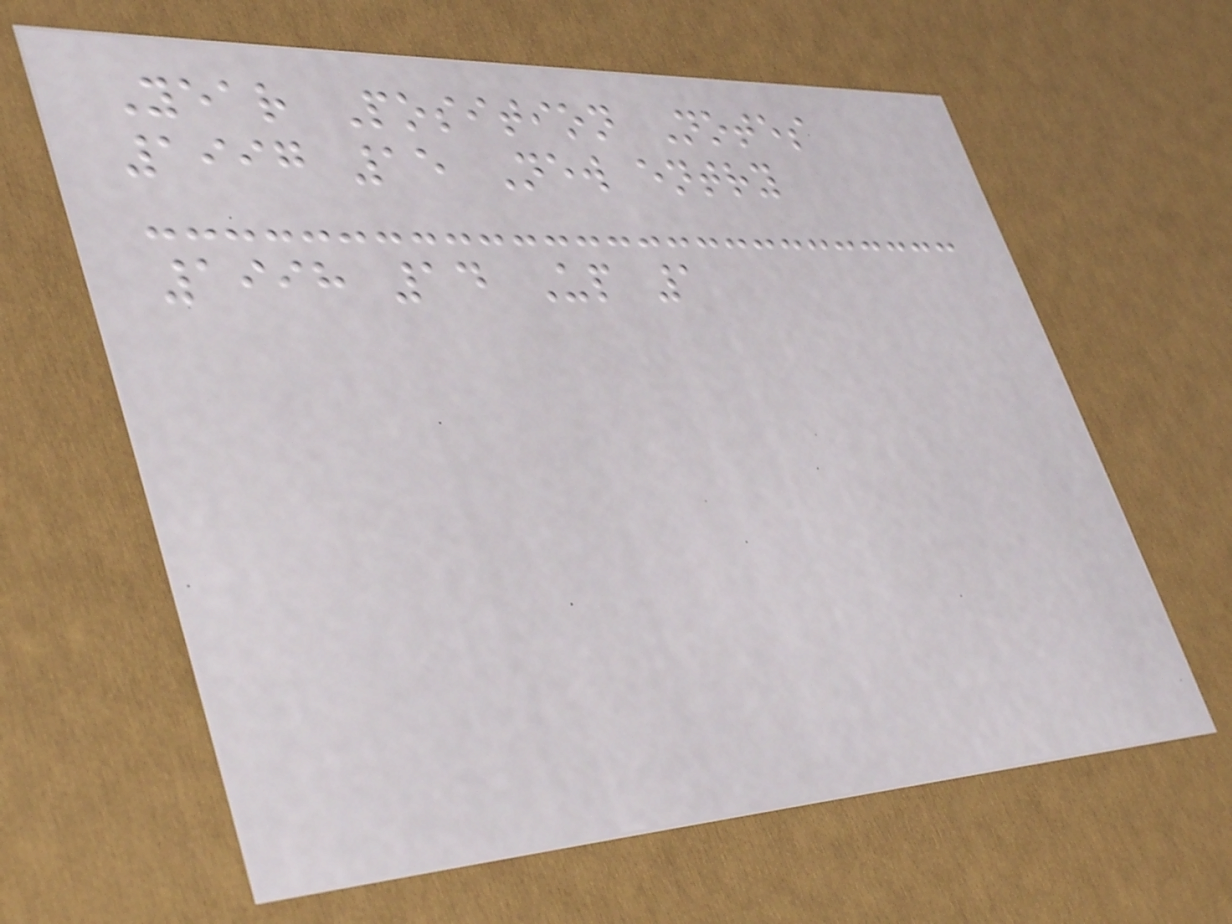Year Position Notes
1997 15 New entry
1998 14 Up 1
